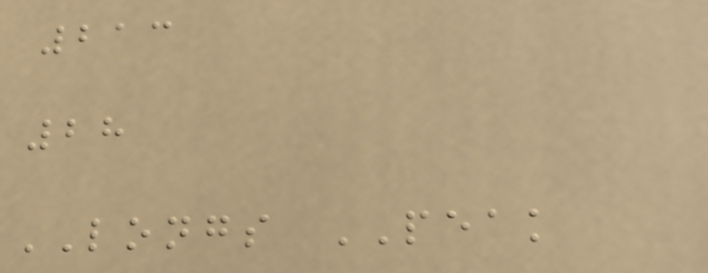213
28
LONGS PEAK
